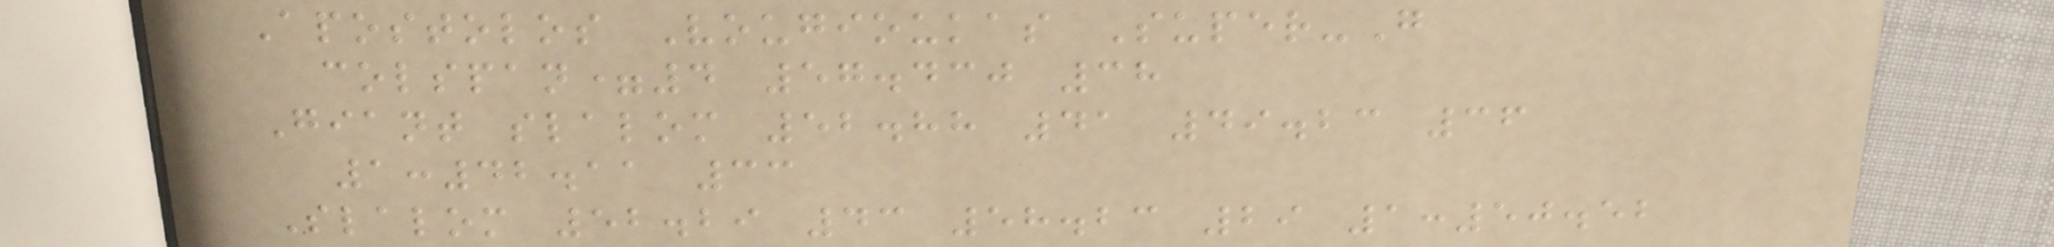Apostolos Vougioukas Super-G
colspan=4 57.430 38
Giant slalom 52.88 41 49.23 36
1:42.11 33
Slalom 52.29 43 58.23 29 1:50.52
